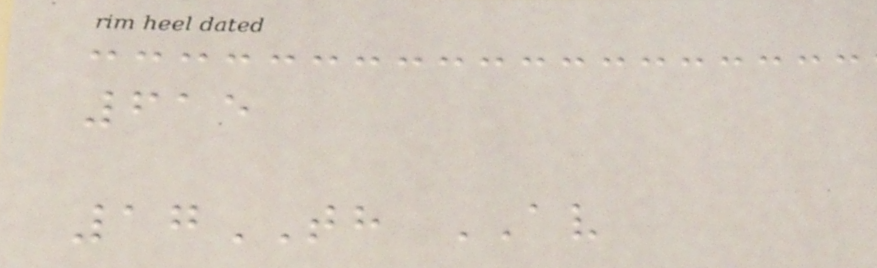615
17TH AV
